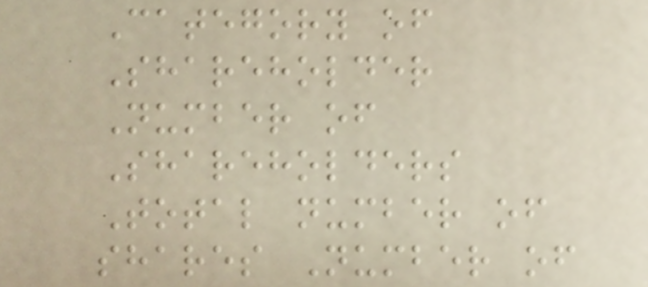Category of
Shareholder
Number of
Shareholders
Total number of
shares Number of
